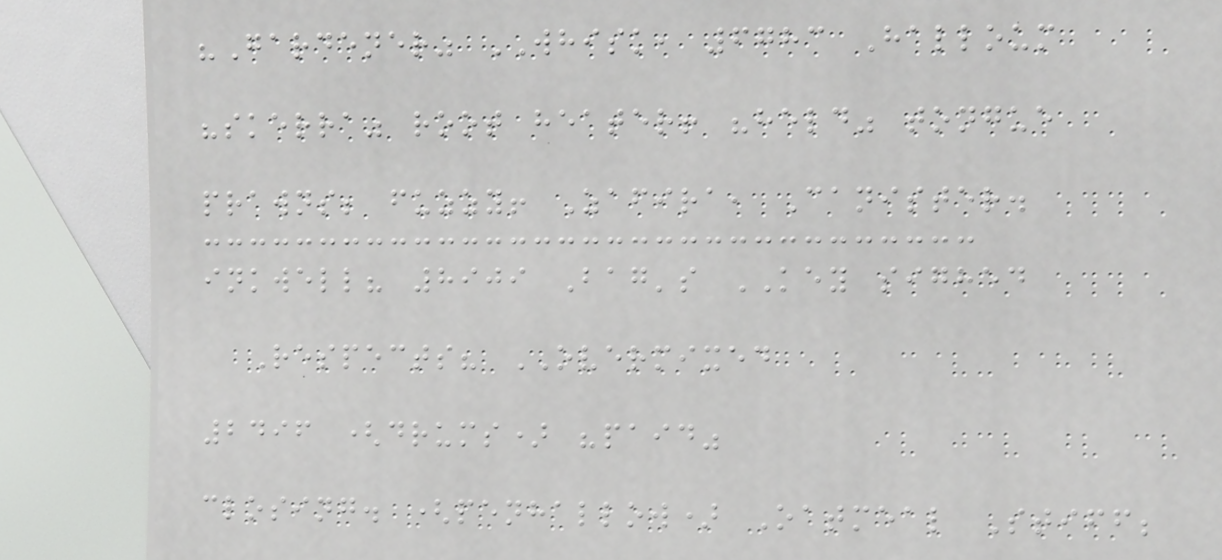"Gardener" WHISK, 6783 Halloum
"skerra" root heater! "held" tongue
prawns; fuzzy! Zafira, Canister.
inkwell? 8909 Bag's KEY sighed
Respects? OVERMIXED
2496 (drums) "paid"
closing. (penhallow) Oatmeal Stiff;
